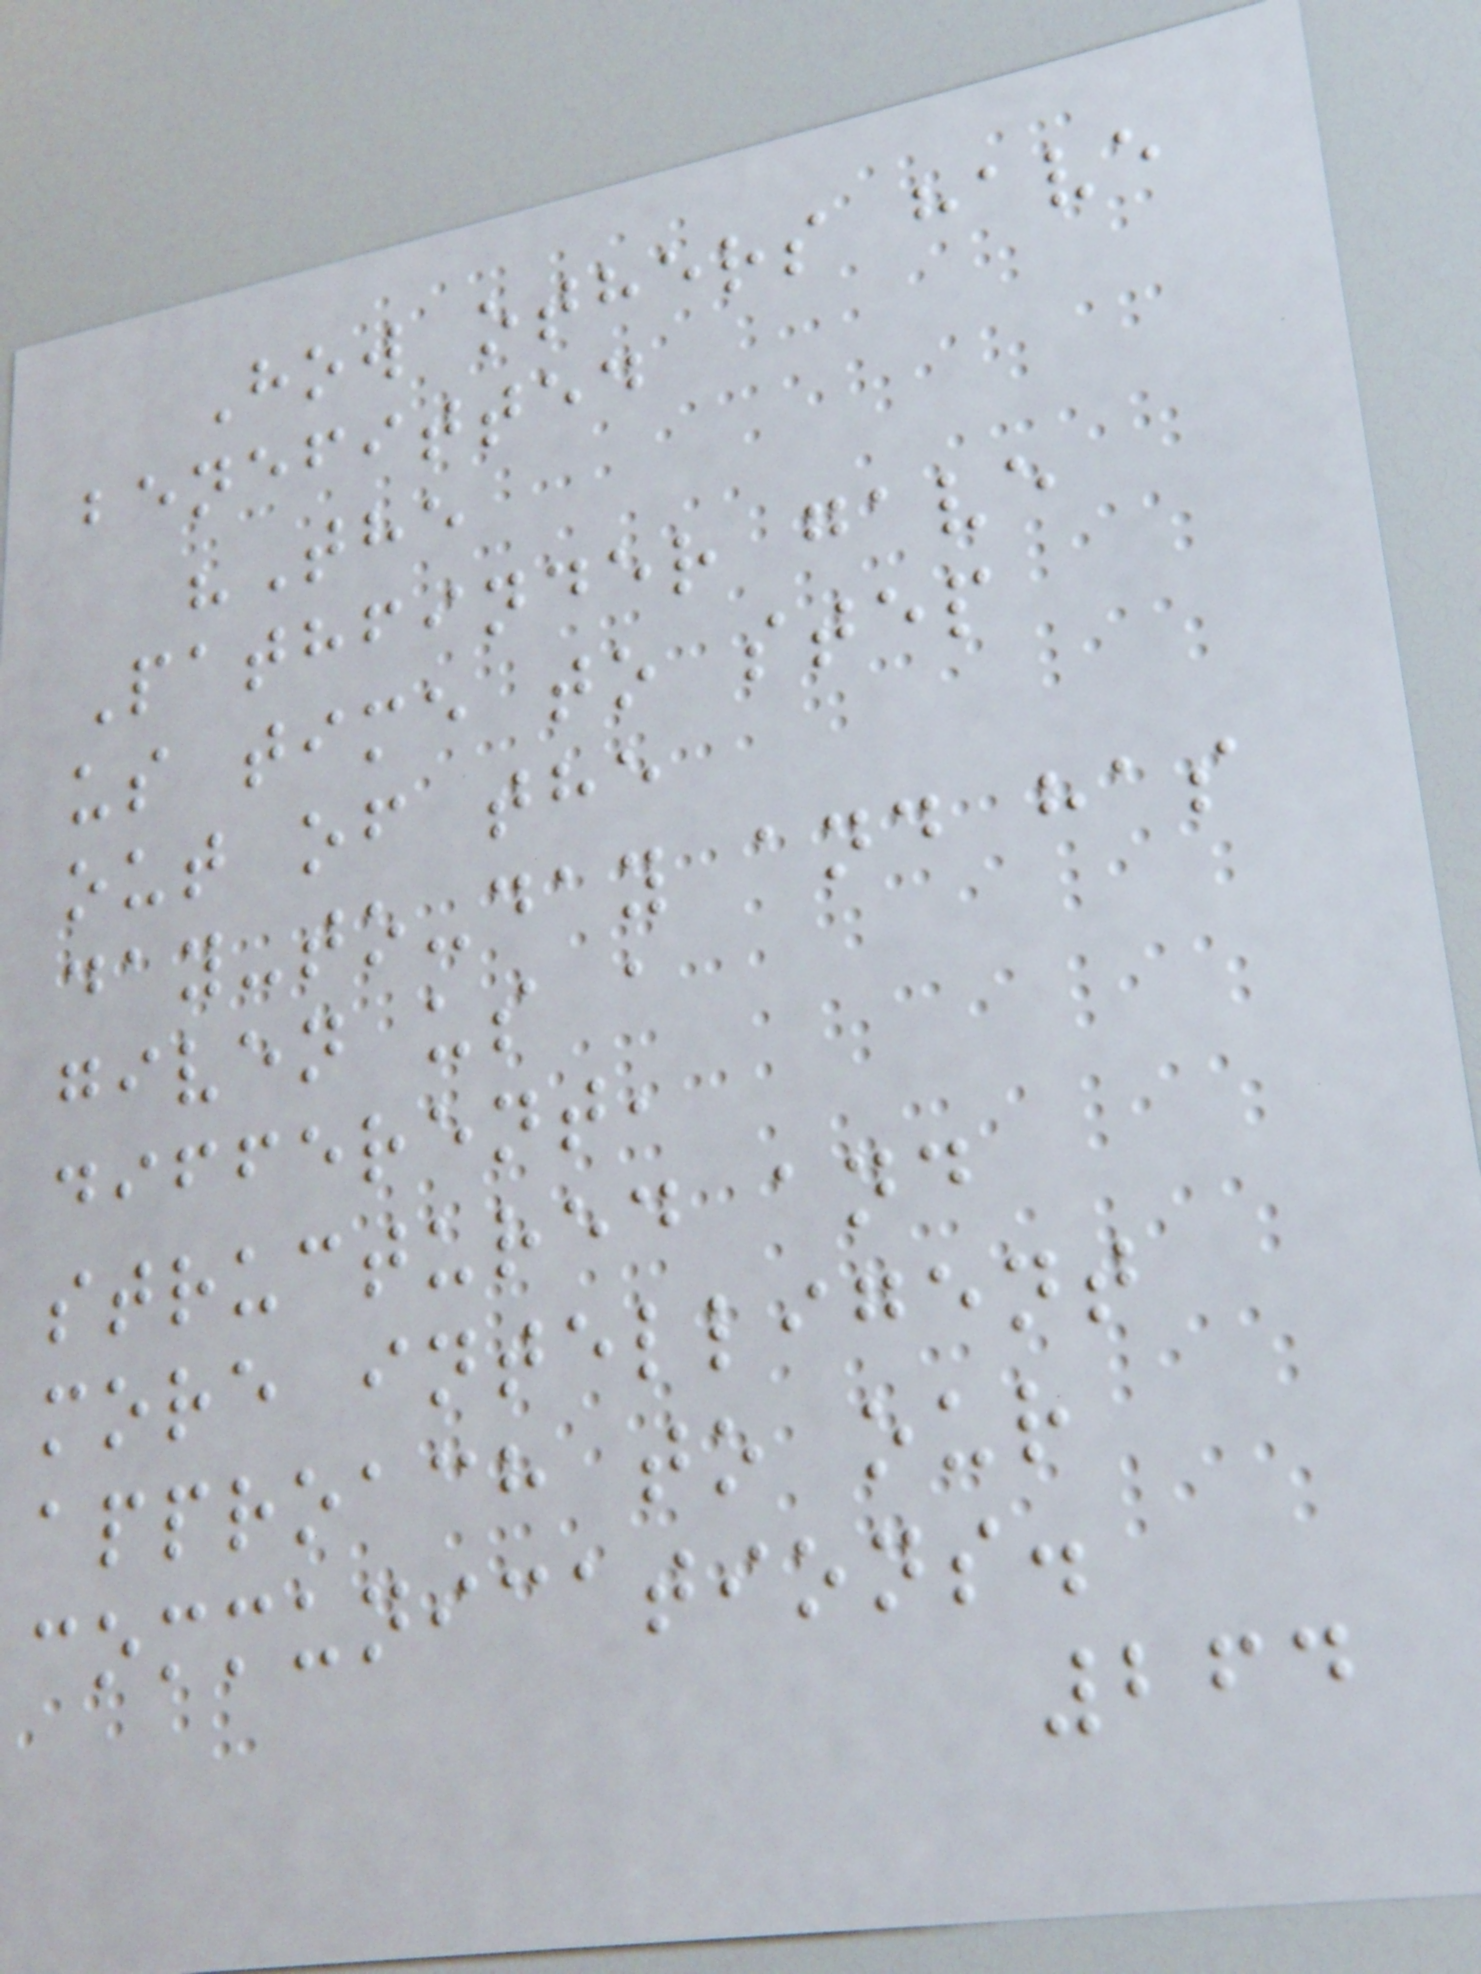How others have
benefitted
"The
Pathfinder gave
us time to step
out of the
day-to-day and has
given us a
different,
structured and
more intelligent
approach to our
communications.
264
